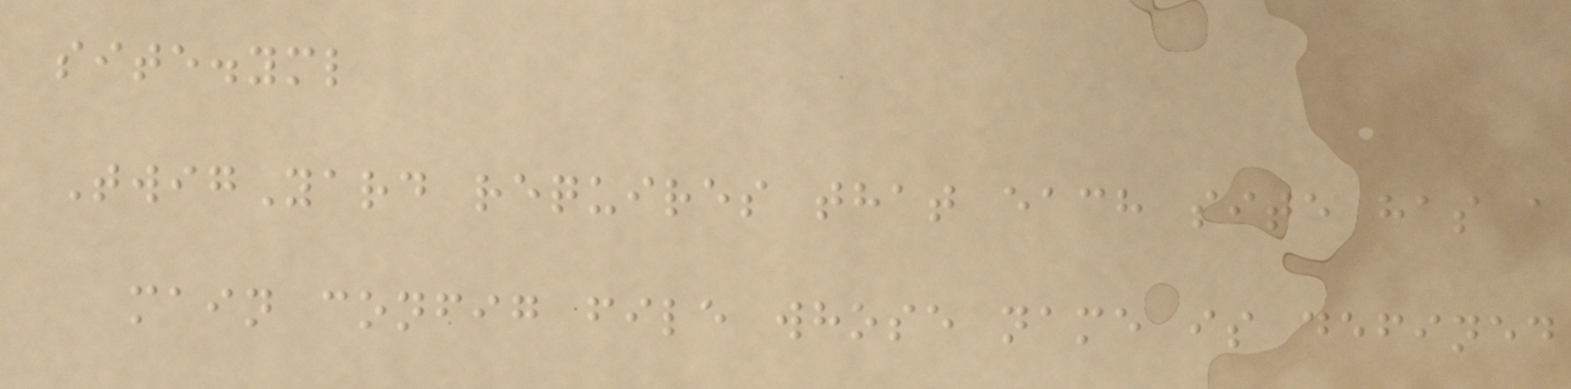site.yml
TwigYard requires that each site has a
main config file whose name is defined
